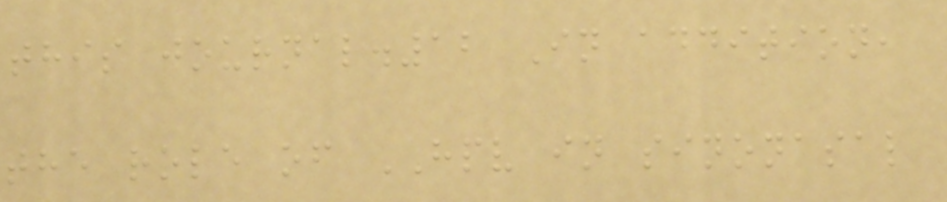this journal.12 In addition,
the role of HPV in sinonasal
